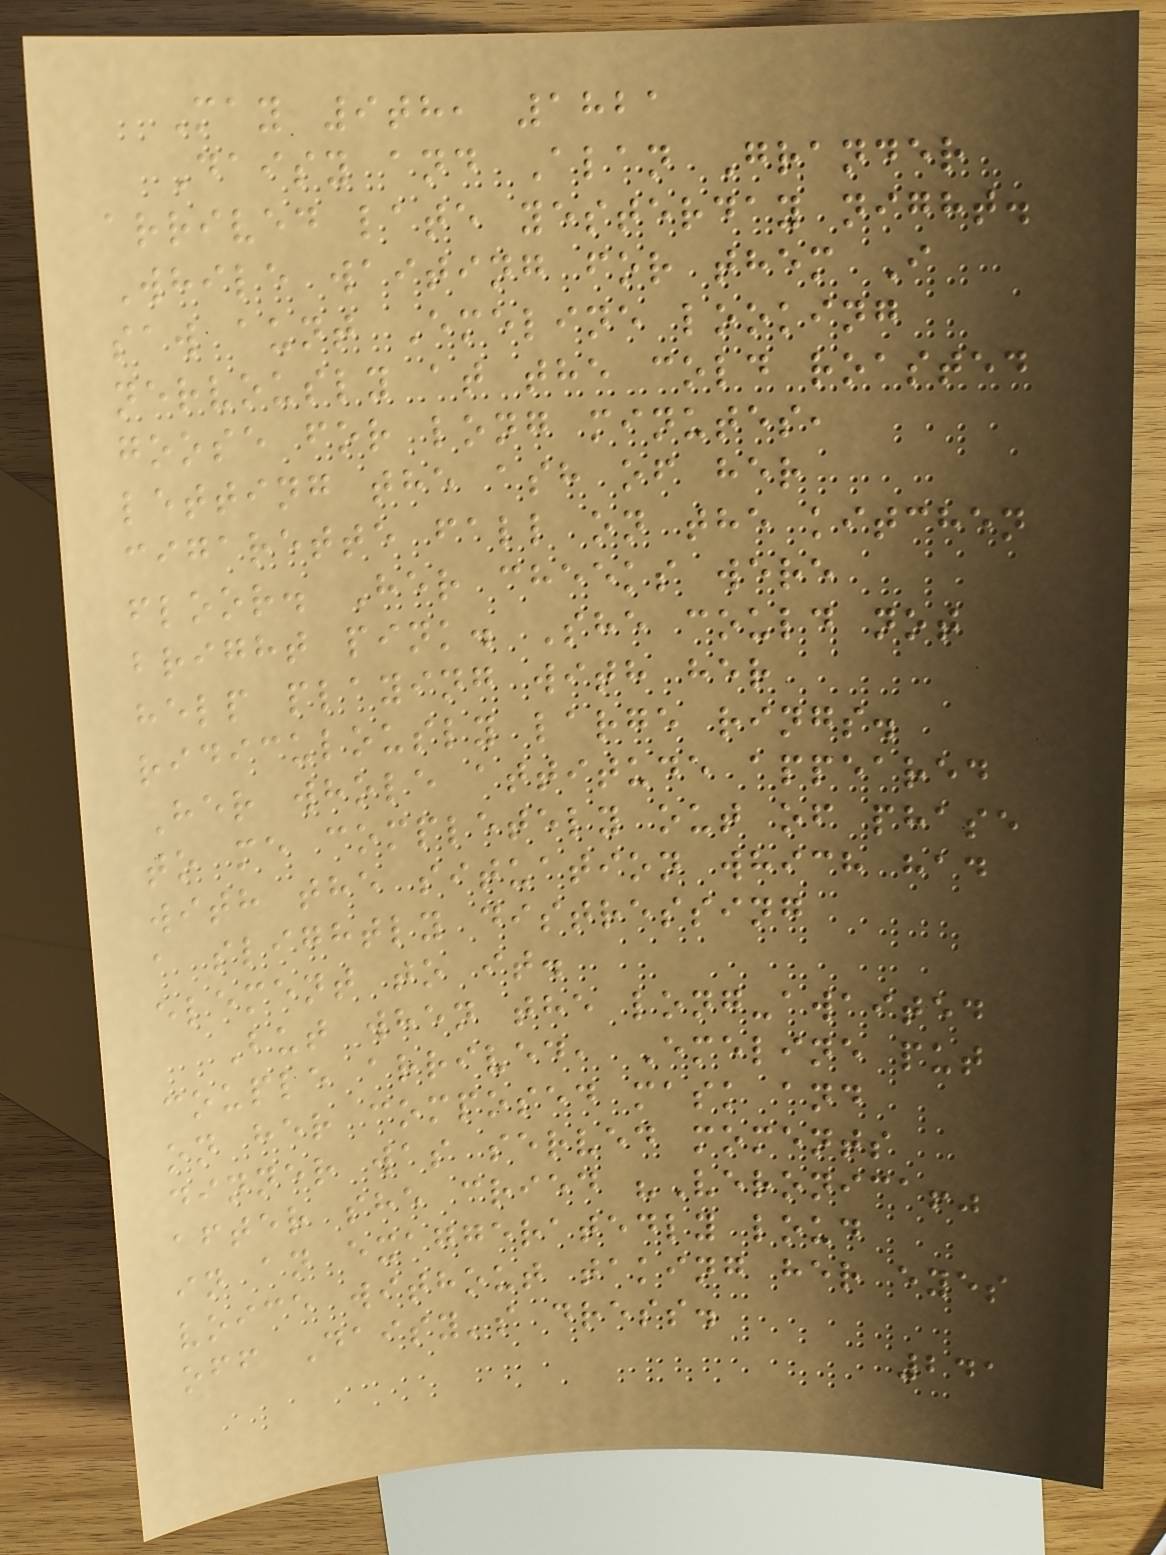May 9th, 1821
Daisy and Alan Grander
arrived late yesterday night.
While waiting for them I
saw aunt Emeline looking
nervously at the cold roasted
goose for long minutes,
letting the ash of her
cigarette fall on the kitchen
floor. Her cheeks were
bright pink. She could not
help playing with her
ridiculously large rings.
Her whole attitude appeared
to me completely out of phase
with the situation which had
a slightly distressing
element to it.
But when the long-awaited
couple arrived, Emeline put
on her composed mask and
dinner was served moments
after she cried "Veronica!"
in an exaggeratedly loud
voice without taking her eyes
off Daisy's dress.
241
